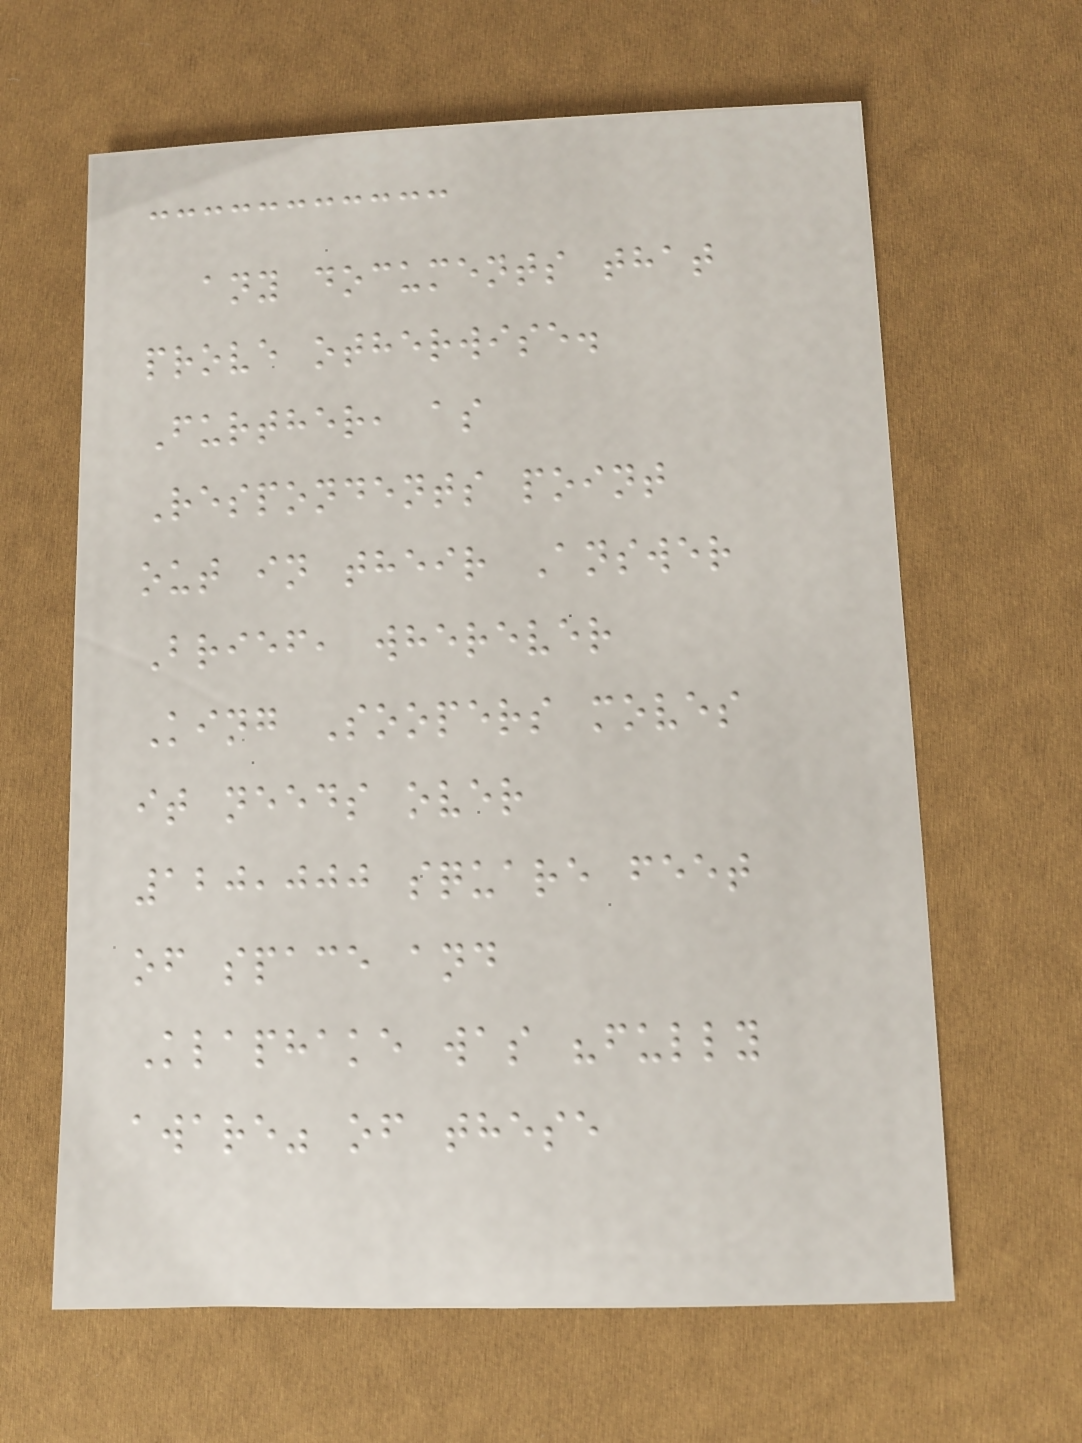any documents that
prove otherwise.
Further, as
Respondents point
out in their Answer
Brief, wherever
King Soopers moves
it needs over
120,000 square feet
of space and
Klaphake was "fully
aware" of these
